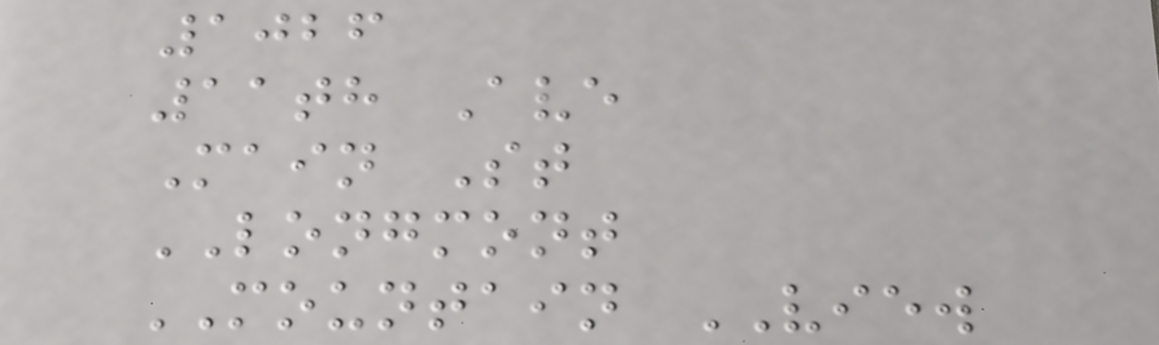1026
11th Ave
Main St
LONGMONT
MOUNTAIN VIEW
